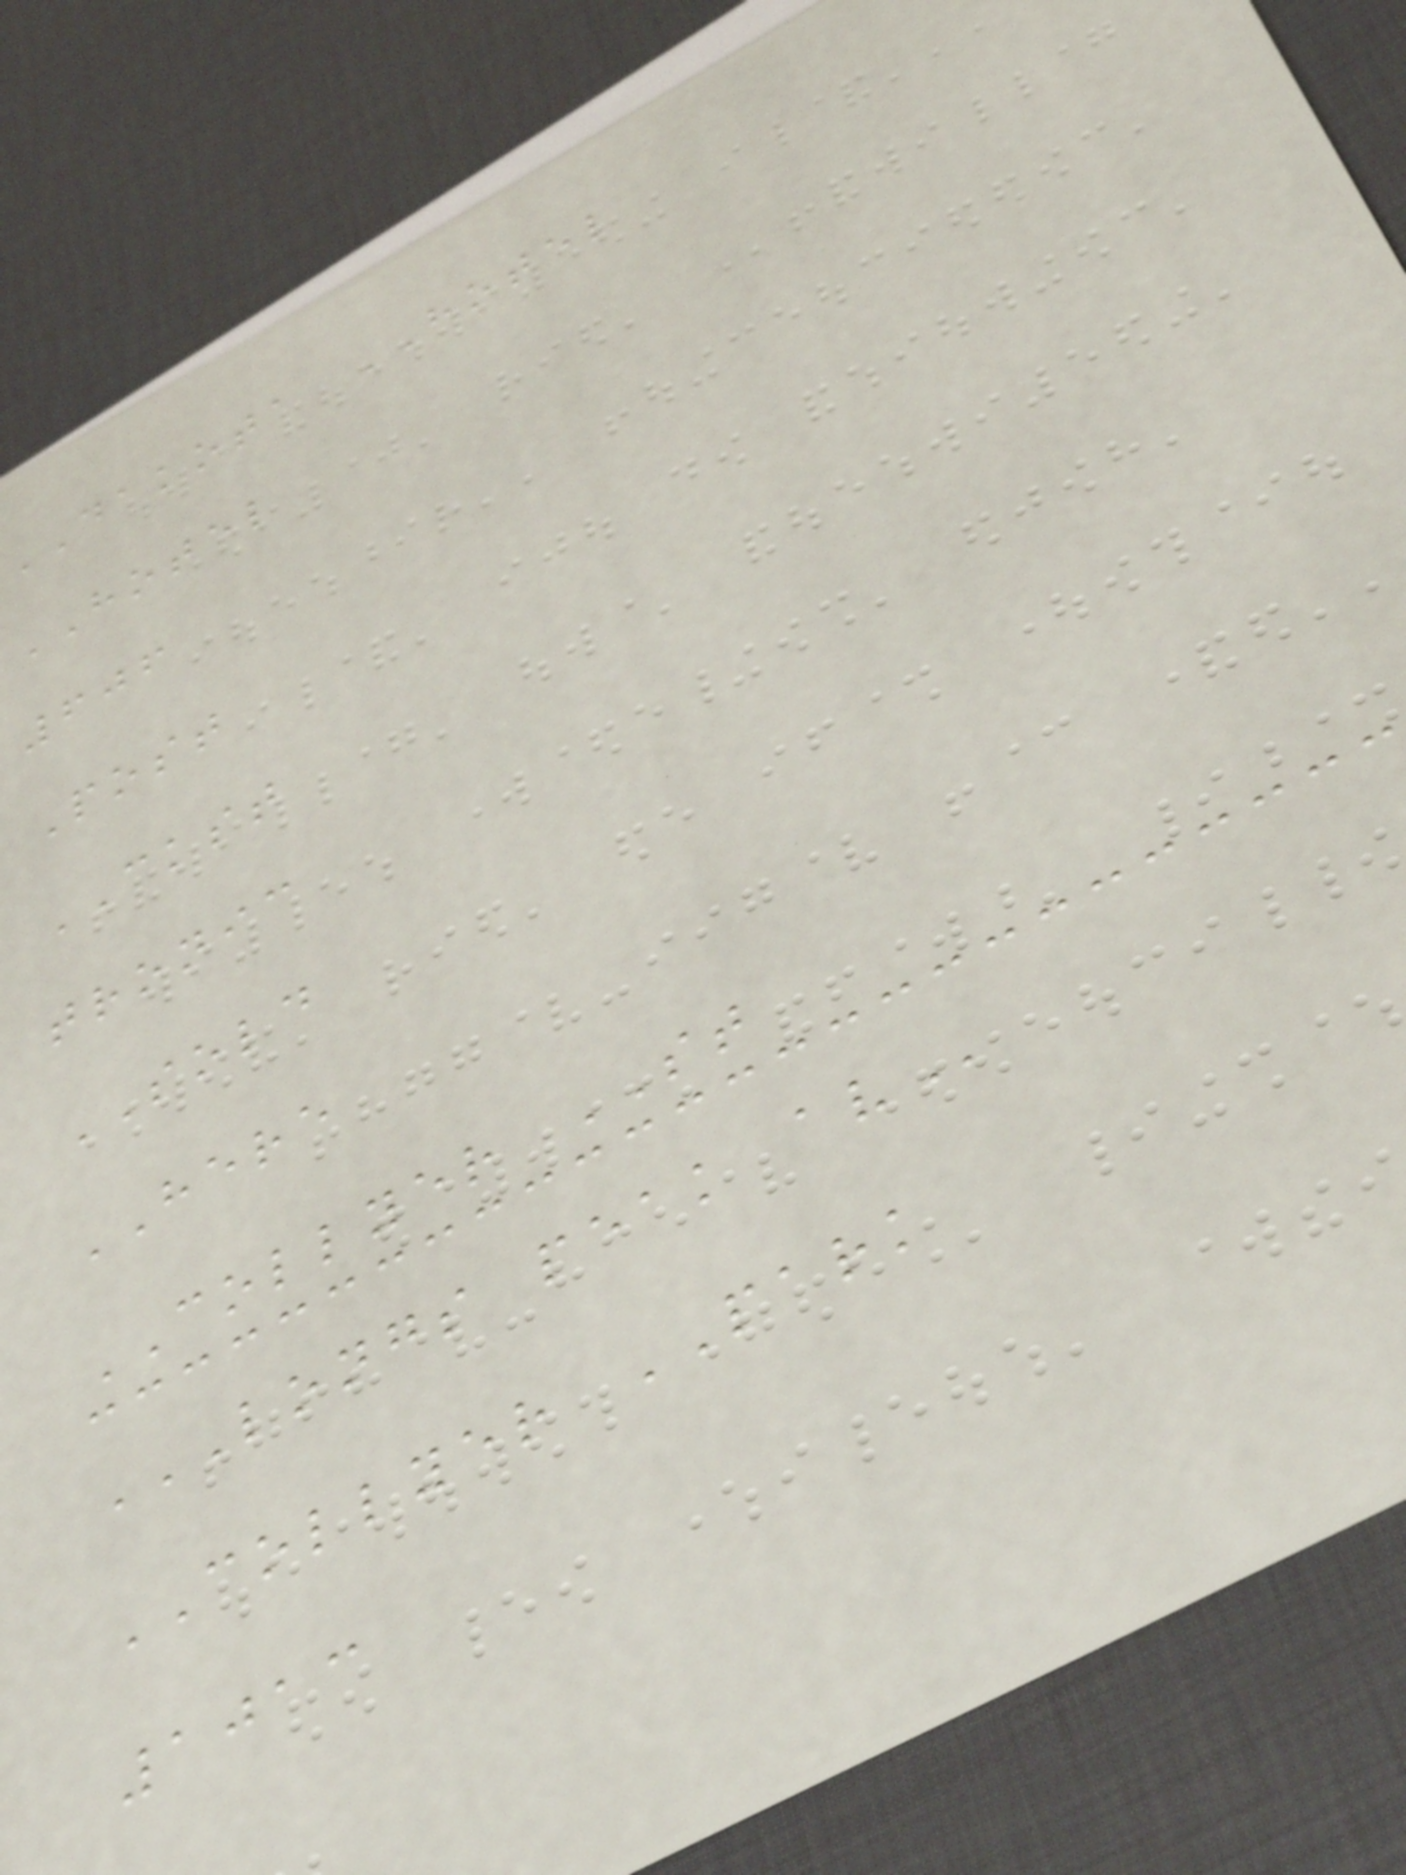DAKOTA HOTEL
HOTEL
606
Post
CKST
tronic
SOLD
HERE
COLLYER ST
LONGS PEAK AV
COLLYER PARK
1013
